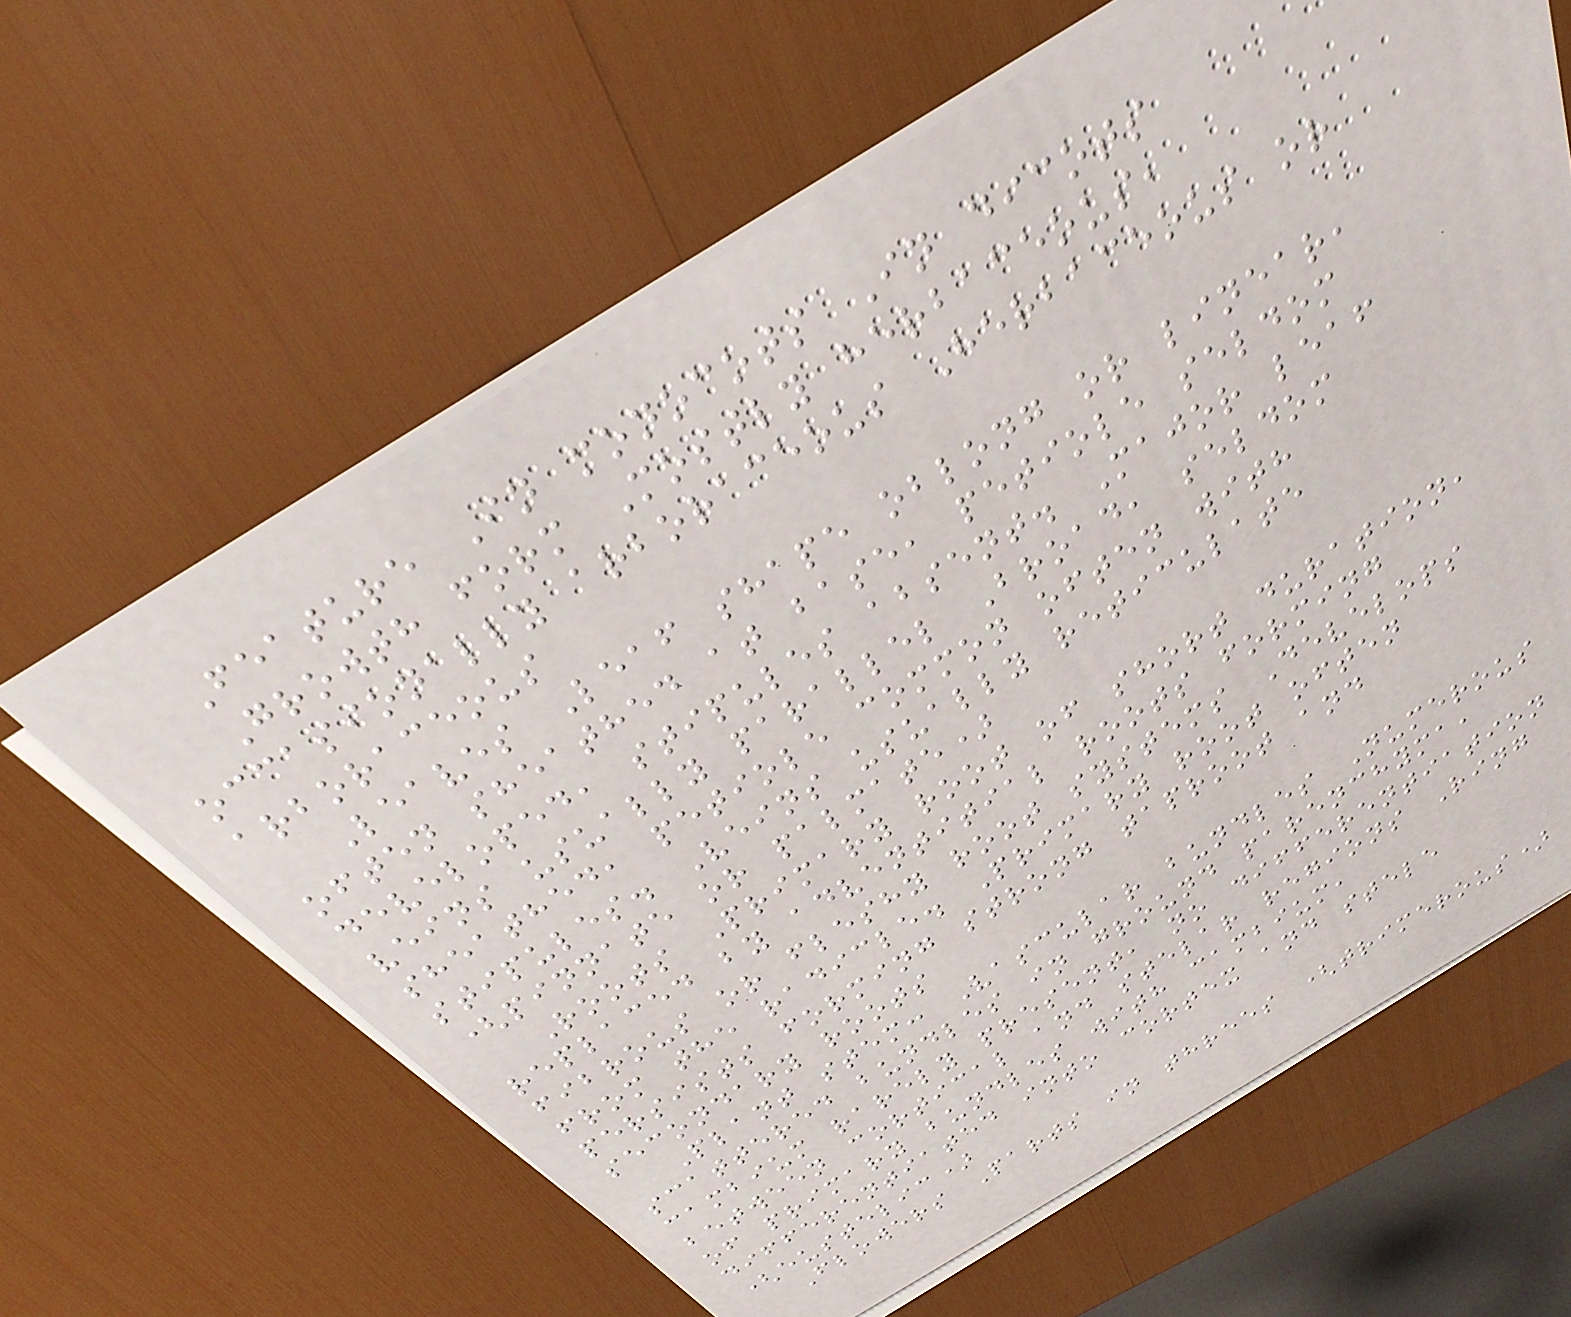Feature In monocots In dicots
Growth form Mostly herbaceous,
occasionally arboraceous Herbaceous or
arboraceous
Leaves Leaf shape oblong or linear,
often sheathed at base, petiole seldom
developed, stipules absent. Major leaf
veins usually parallel Broad, seldom
sheathed, petiole common often with
stipules. Veins usually reticulate
(pinnate or palmate)
Roots Primary root of short duration,
replaced by adventitial roots forming
fibrous or fleshy root systems Develops
from the radicle. Primary root often
persists forming strong taproot and
secondary roots
Plant stem: Vascular bundles Numerous
scattered bundles in ground parenchyma,
cambium rarely present, no differentiation
between cortical and stelar regions Ring
of primary bundles with cambium,
differentiated into cortex and stele
(eustelic)
Flowers Parts in threes (trimerous)
